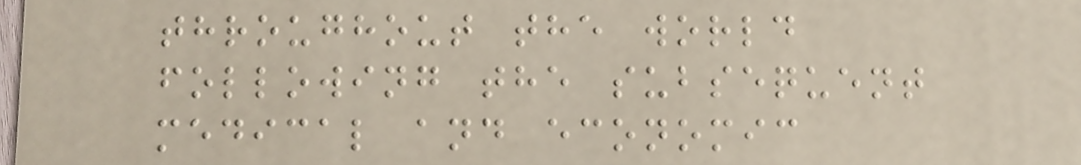throughout the world
following the subsequent
medical and economic
